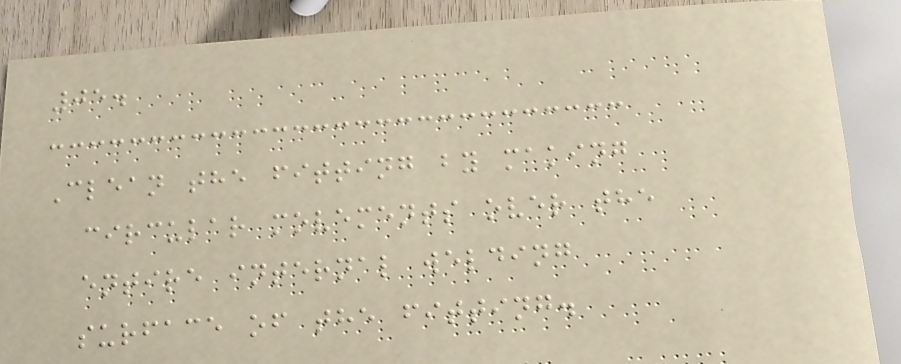05.
Clean the fitting by making
circular movements over the
entire internal welding
surface of the fitting.
